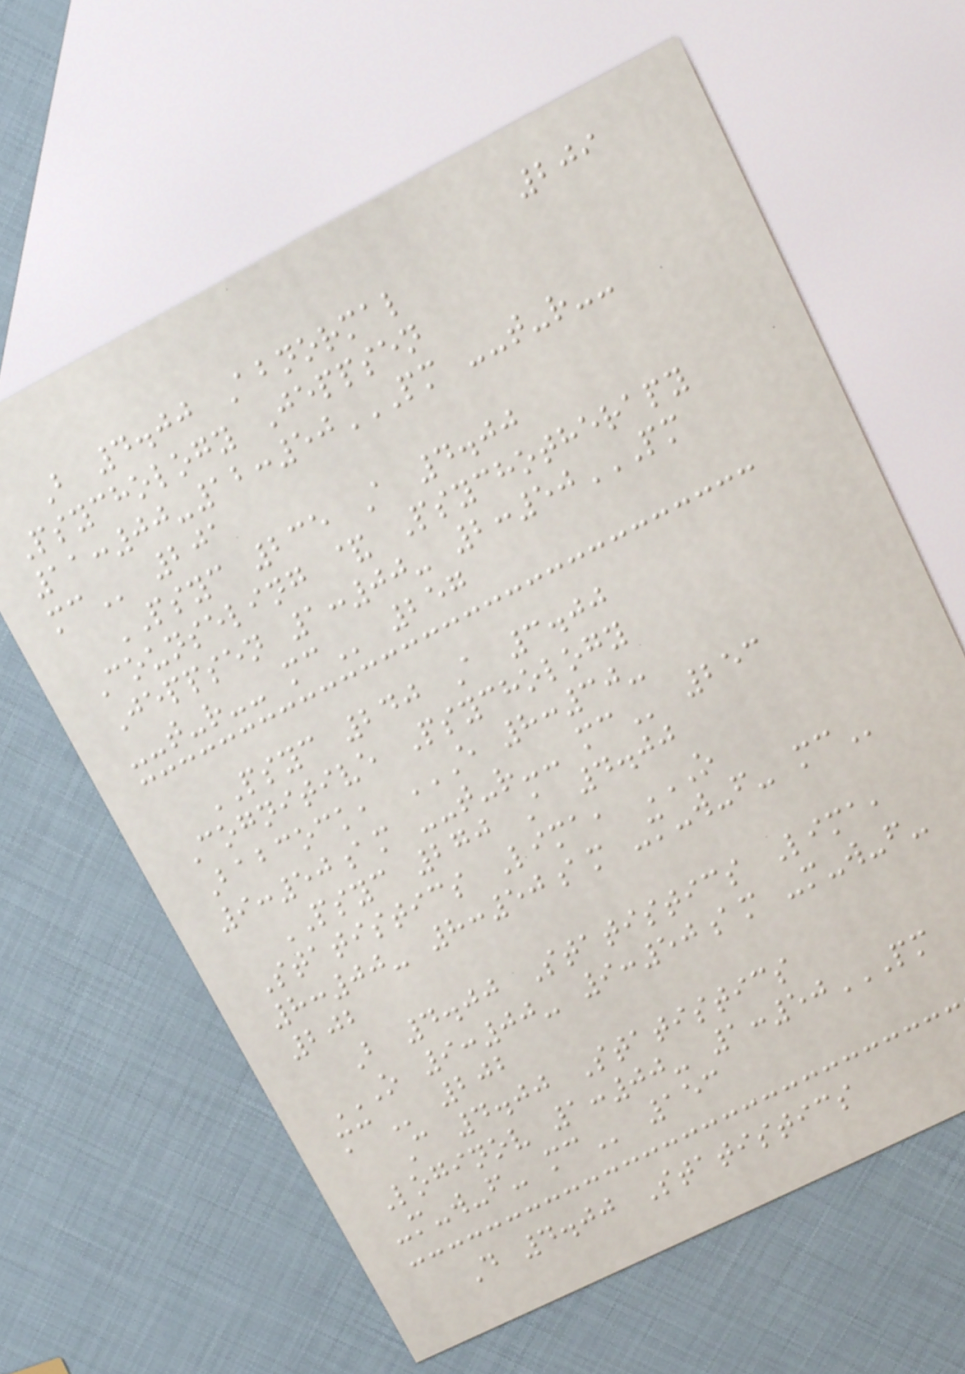209
B 4.00 Abnormal
Psychology Jeppsen
11:00-12:50PM --T-R--
MC 201
PSYC 235 A 4.00
Counseling & Psychotherapy
Jeppsen 1:00- 2:50PM
--T-R-- MC 257
PSYC 240 A 3.00
Cognitive Psychology
Babcock, E 8:30-
9:50AM --T-R-- MC 253
PSYC 270 A 4.00
Statistics Lima, O
8:00- 8:50AM -M-W-F- MC
202
B 4.00 Statistics Lima,
O 9:00- 9:50AM -M-W-F-
MC 202
C 4.00 Statistics
Loginov 1:00- 1:50PM
-M-W-F- MC 153
D 4.00 Statistics
